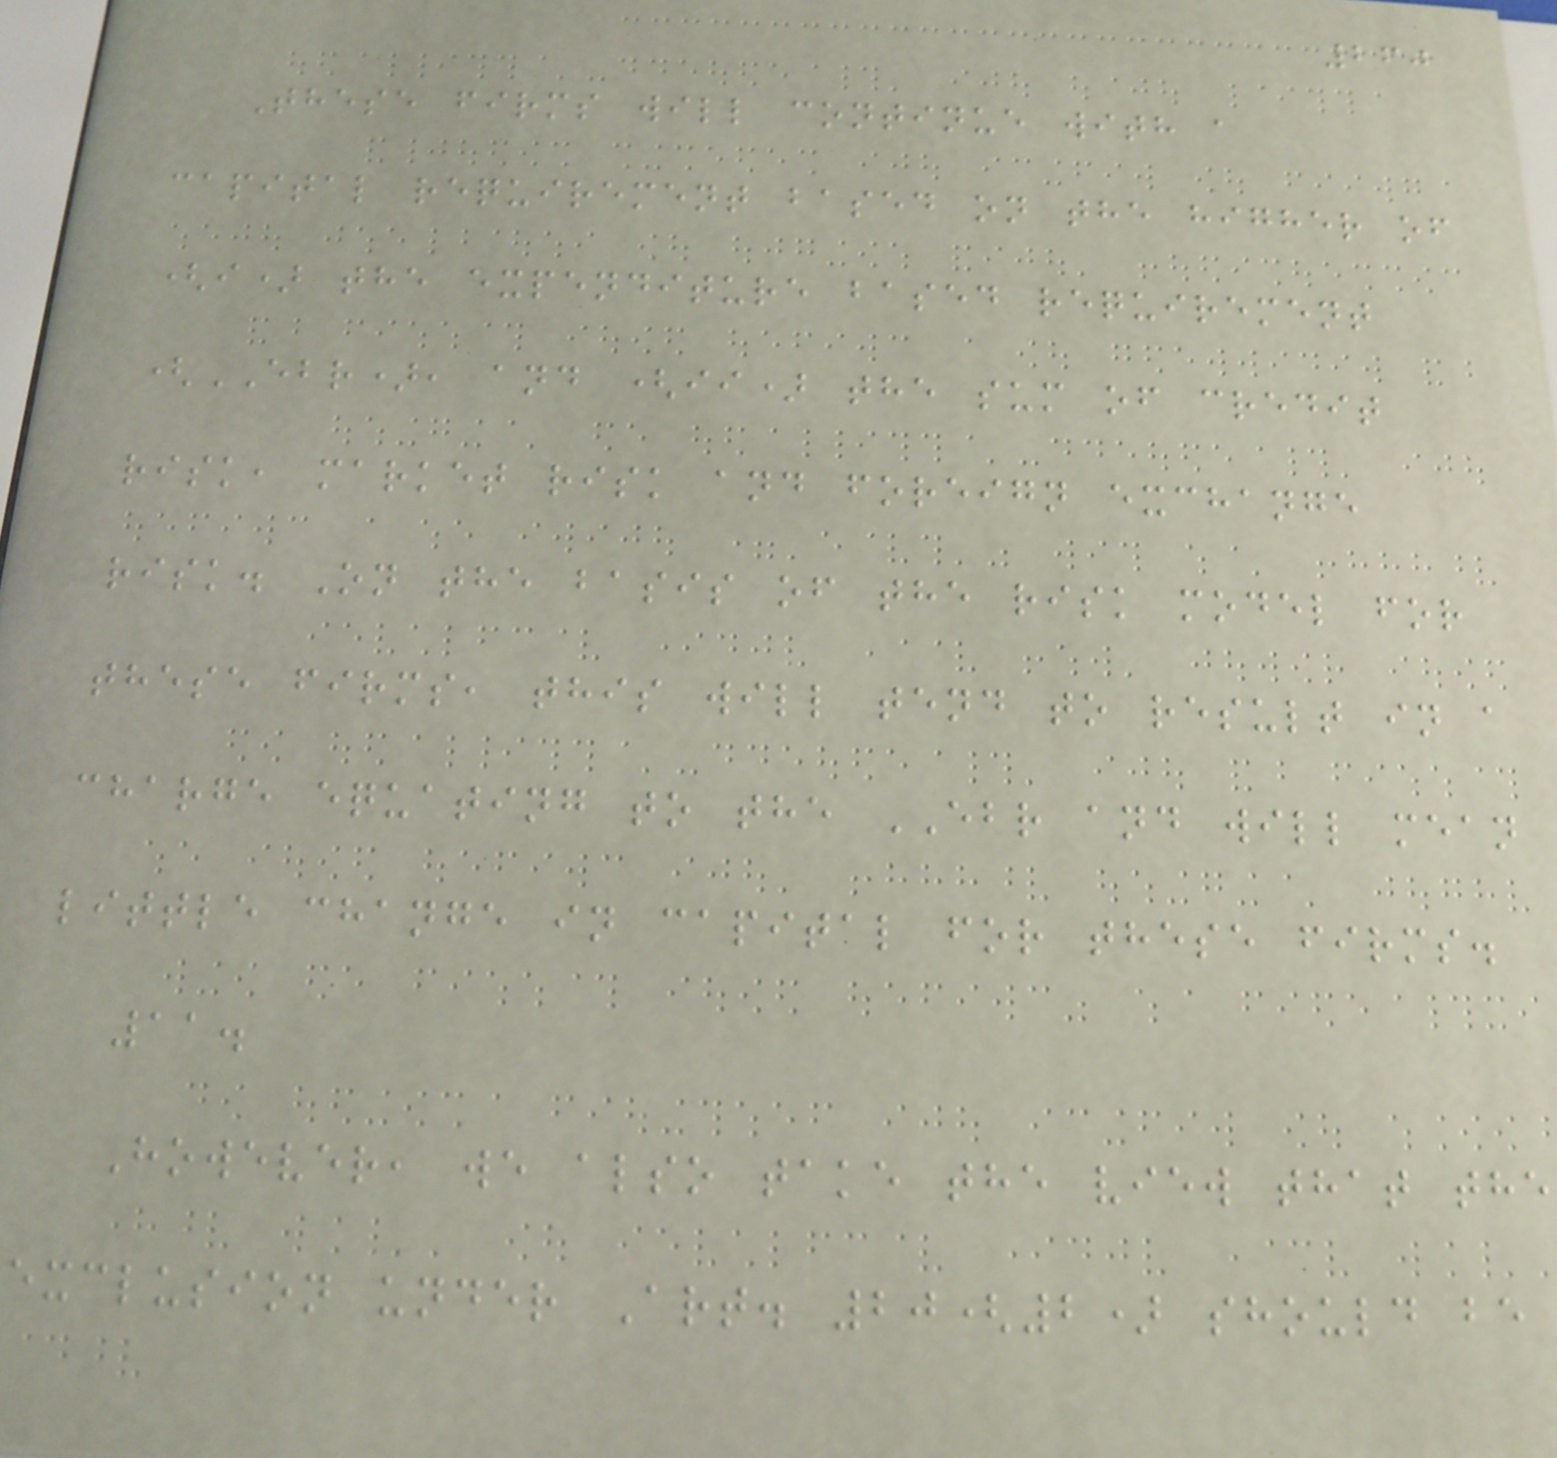260
These firms will continue with a
capital requirement based on the higher of
(i) the expenditure based requirement
(EBR), and (ii) the sum of credit
risk, market risk and foreign exchange
risk. On the basis of the risk model for
these firms, this will tend to result in a
charge equating to the EBR and will mean
little change in capital for these firms.
11.
However, we also take the view that the
exclusion under Art. 20(2) should be
